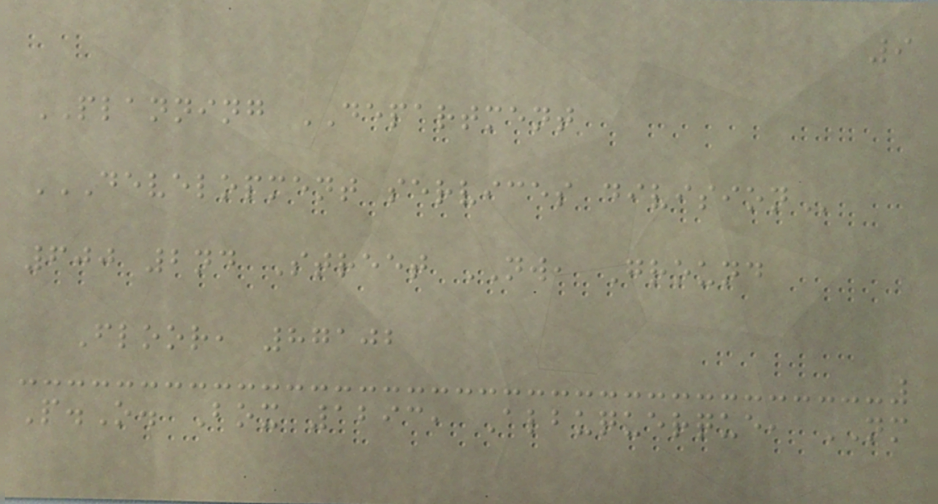9
PLANNING DEPARTMENT
DEVELOPMENT SERVICES DIVISION
600 2nd Street NW, Ground
Floor, 87102
P.O. Box 1293, Albuquerque, NM
